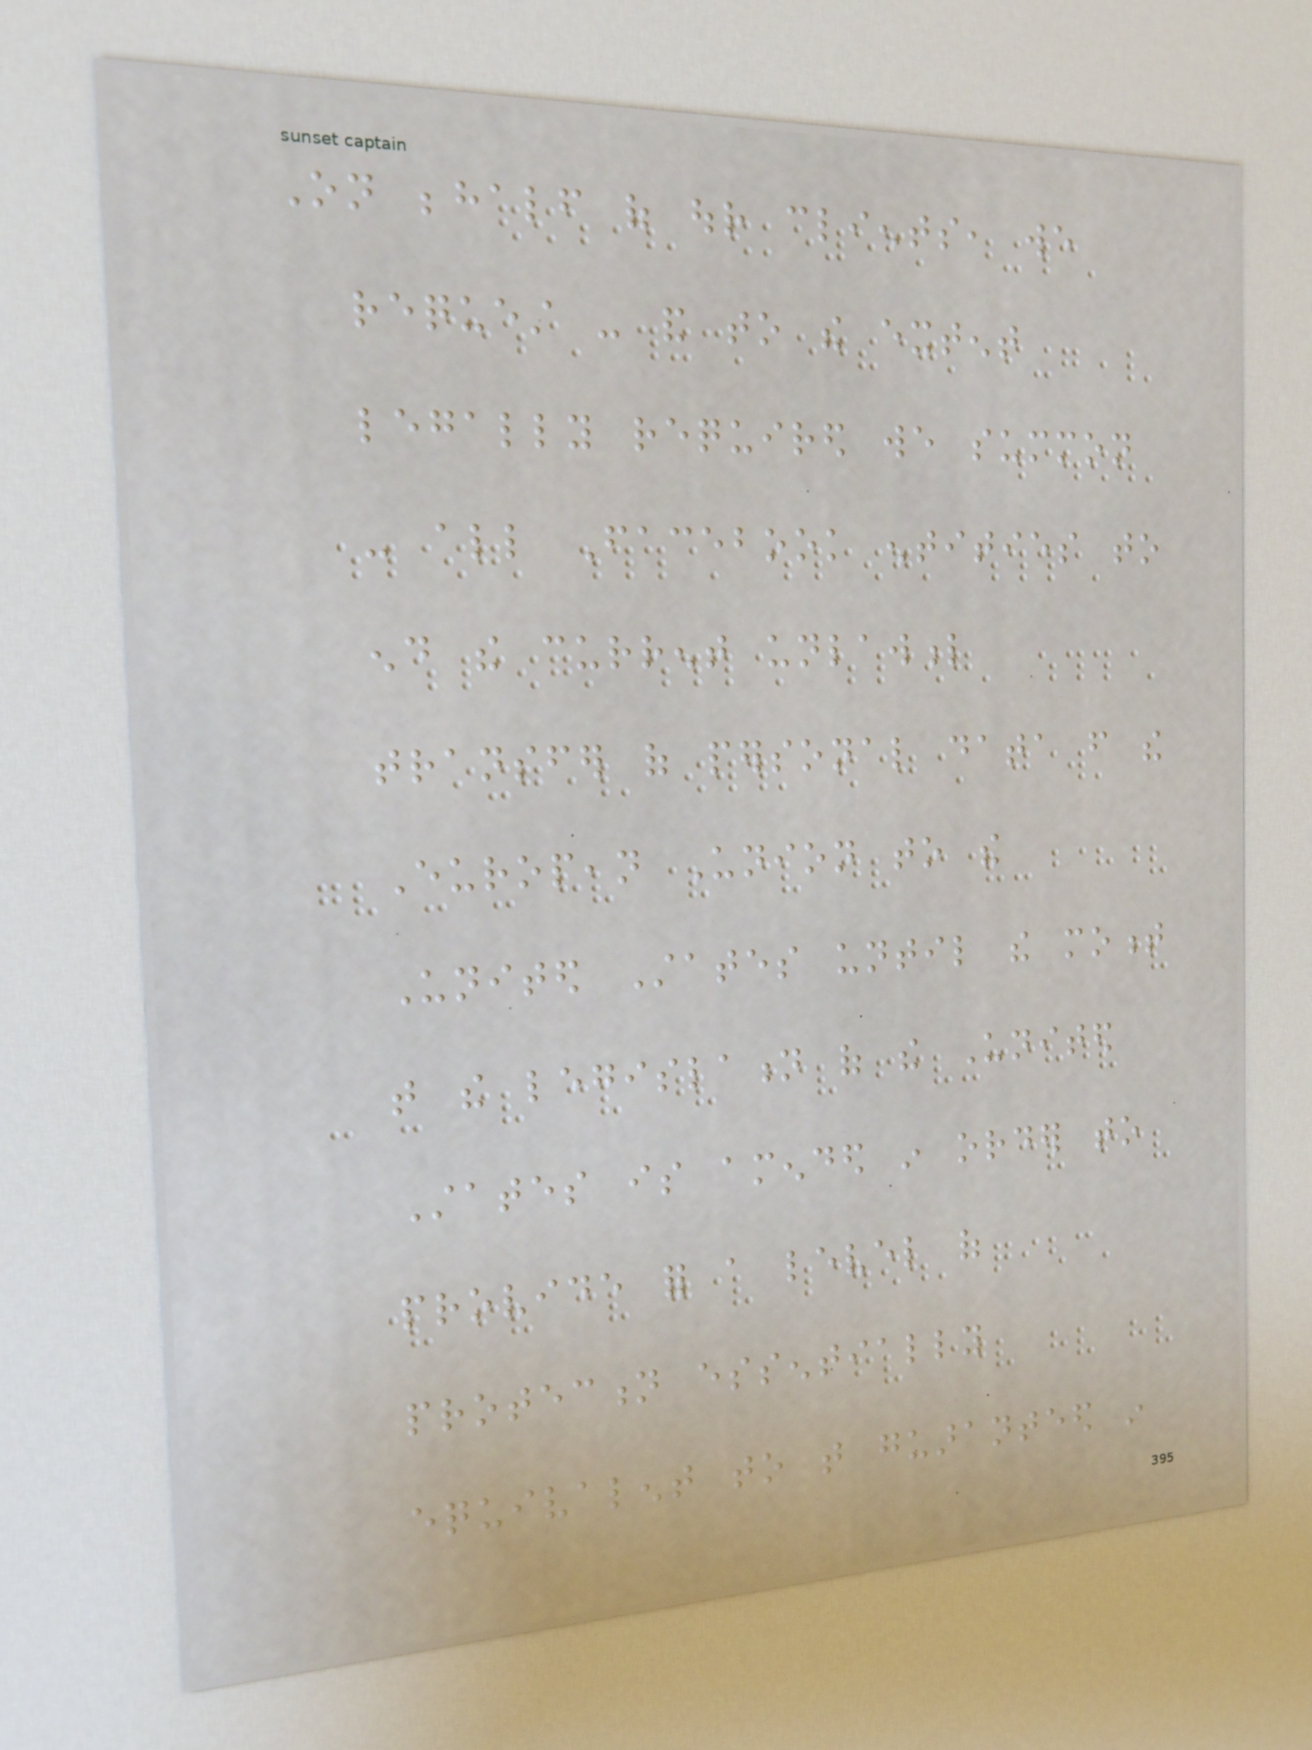On behalf of our clients, we
request - and to the extent
legally required we summon
- all Facebook entities to
end the current unlawful
transfer of personal data from the
European Union to the
United States until the moment
that the legislation of the United
States is amended in order to
provide for a level of
protection essentially
equivalent to that guaranteed in
